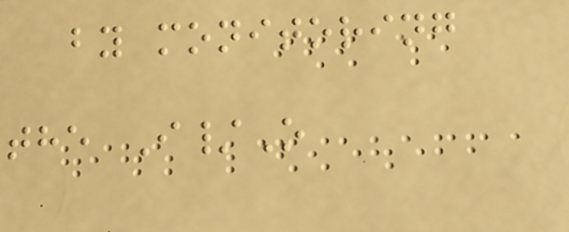by monitoring
the I/O
